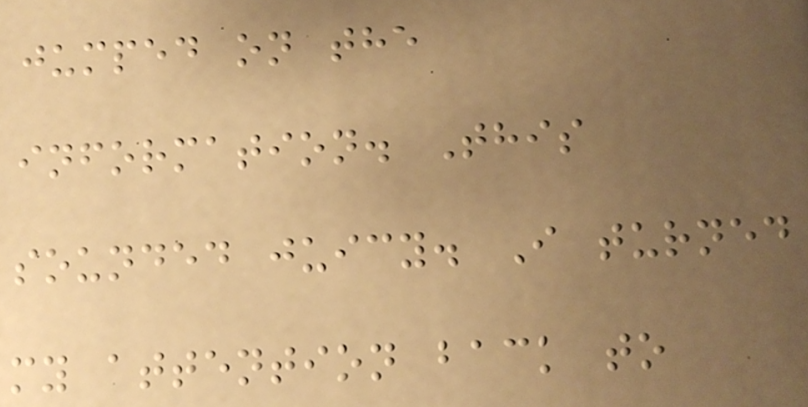jumped on the
information. This
sounded juicy. I turned
my attention back to
